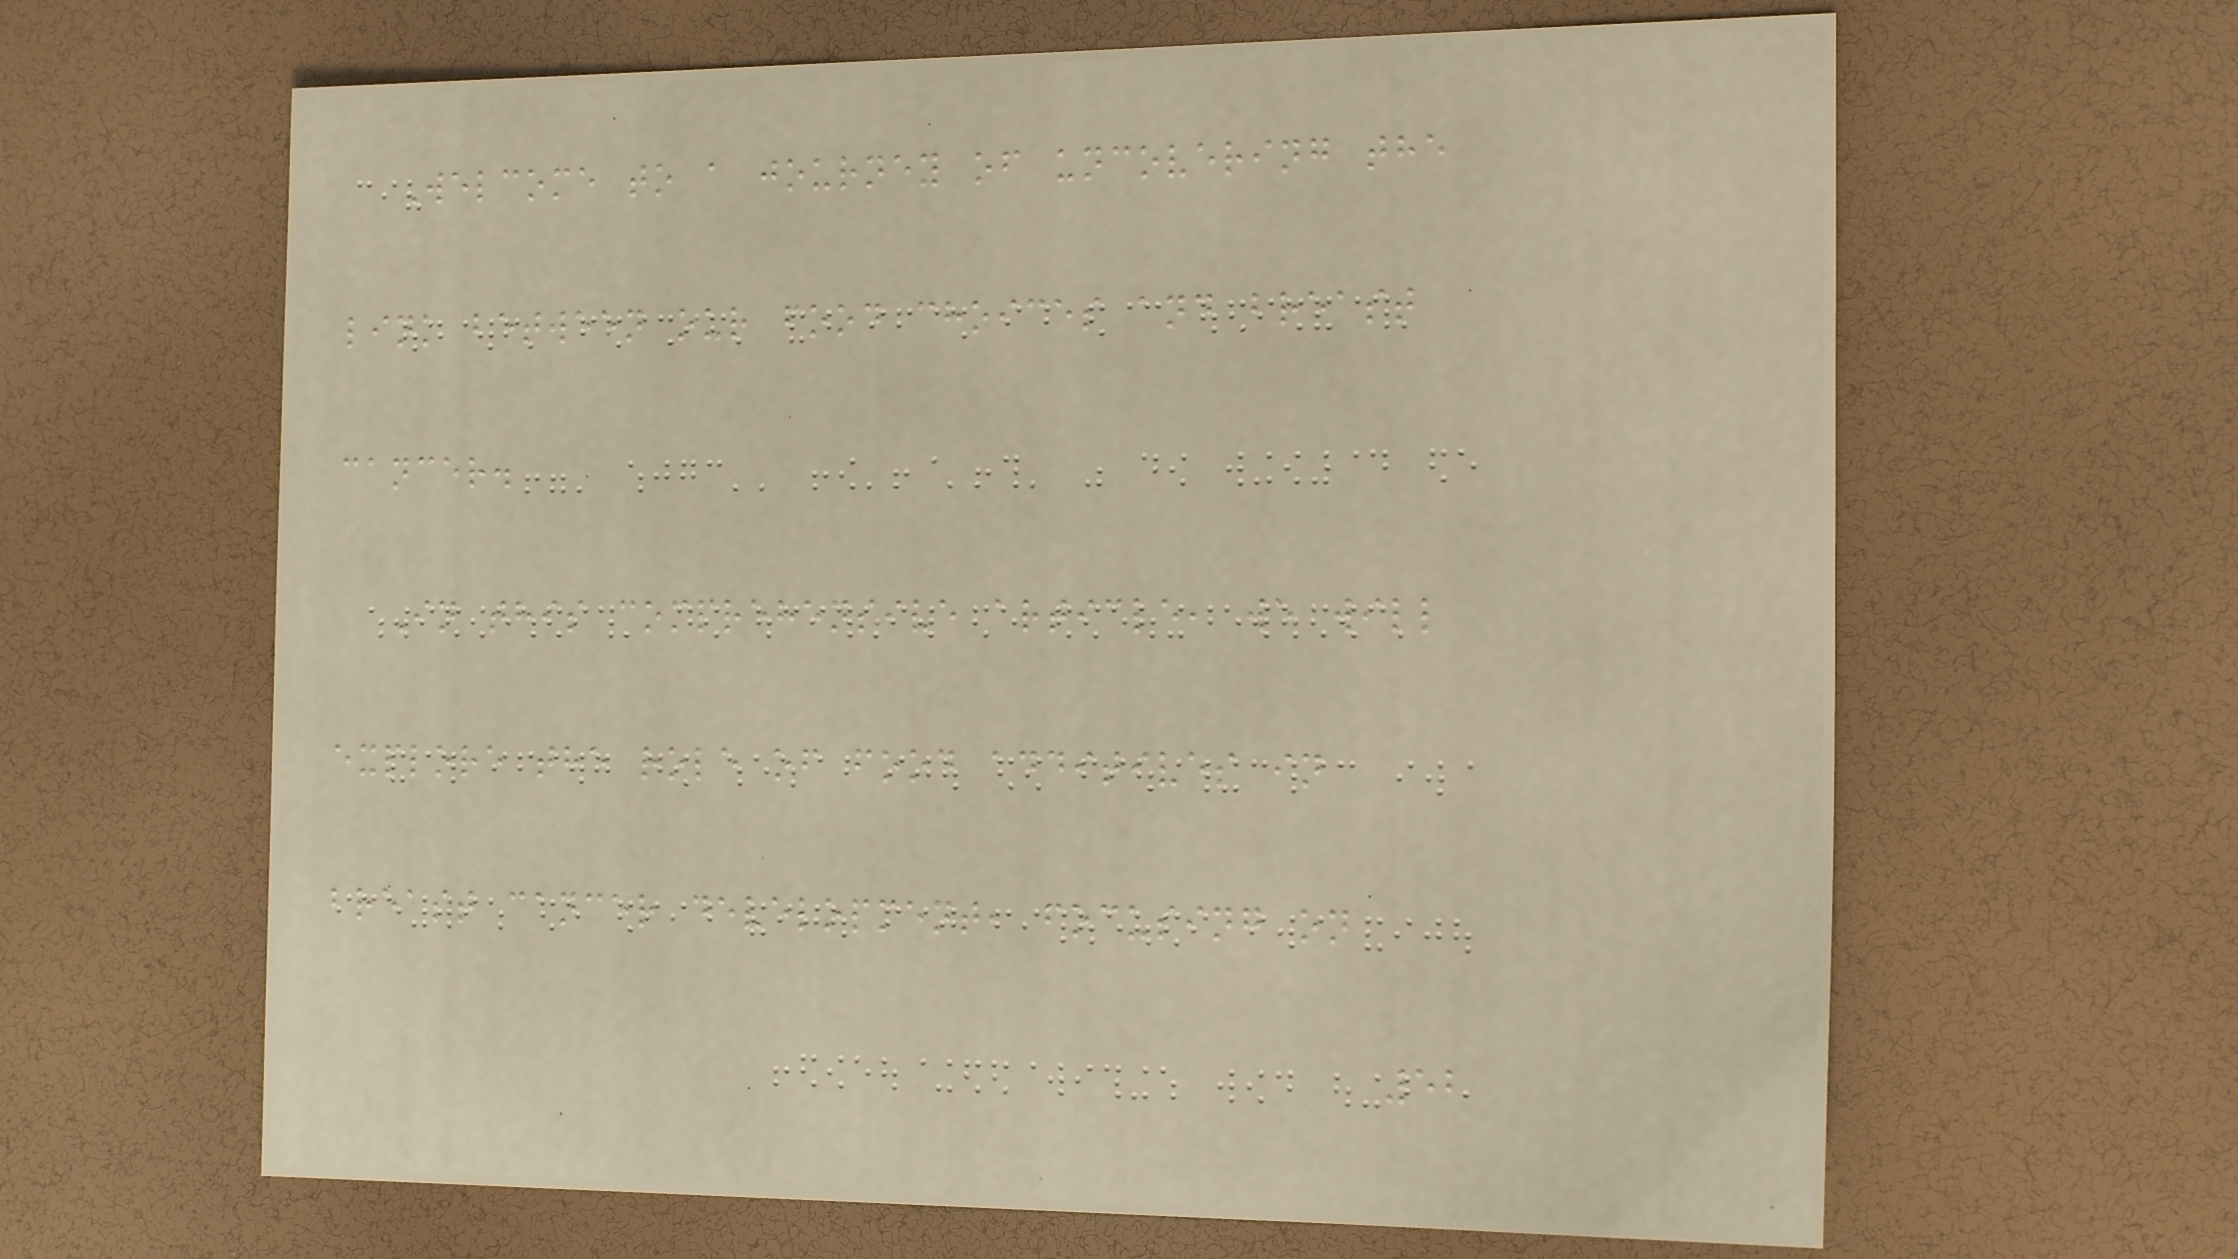Welcome to a journey of uncovering the
link between our food choices and breast
cancer.
In this comprehensive article, we will
explore the role of food additives in
breast cancer development, focusing on
52
